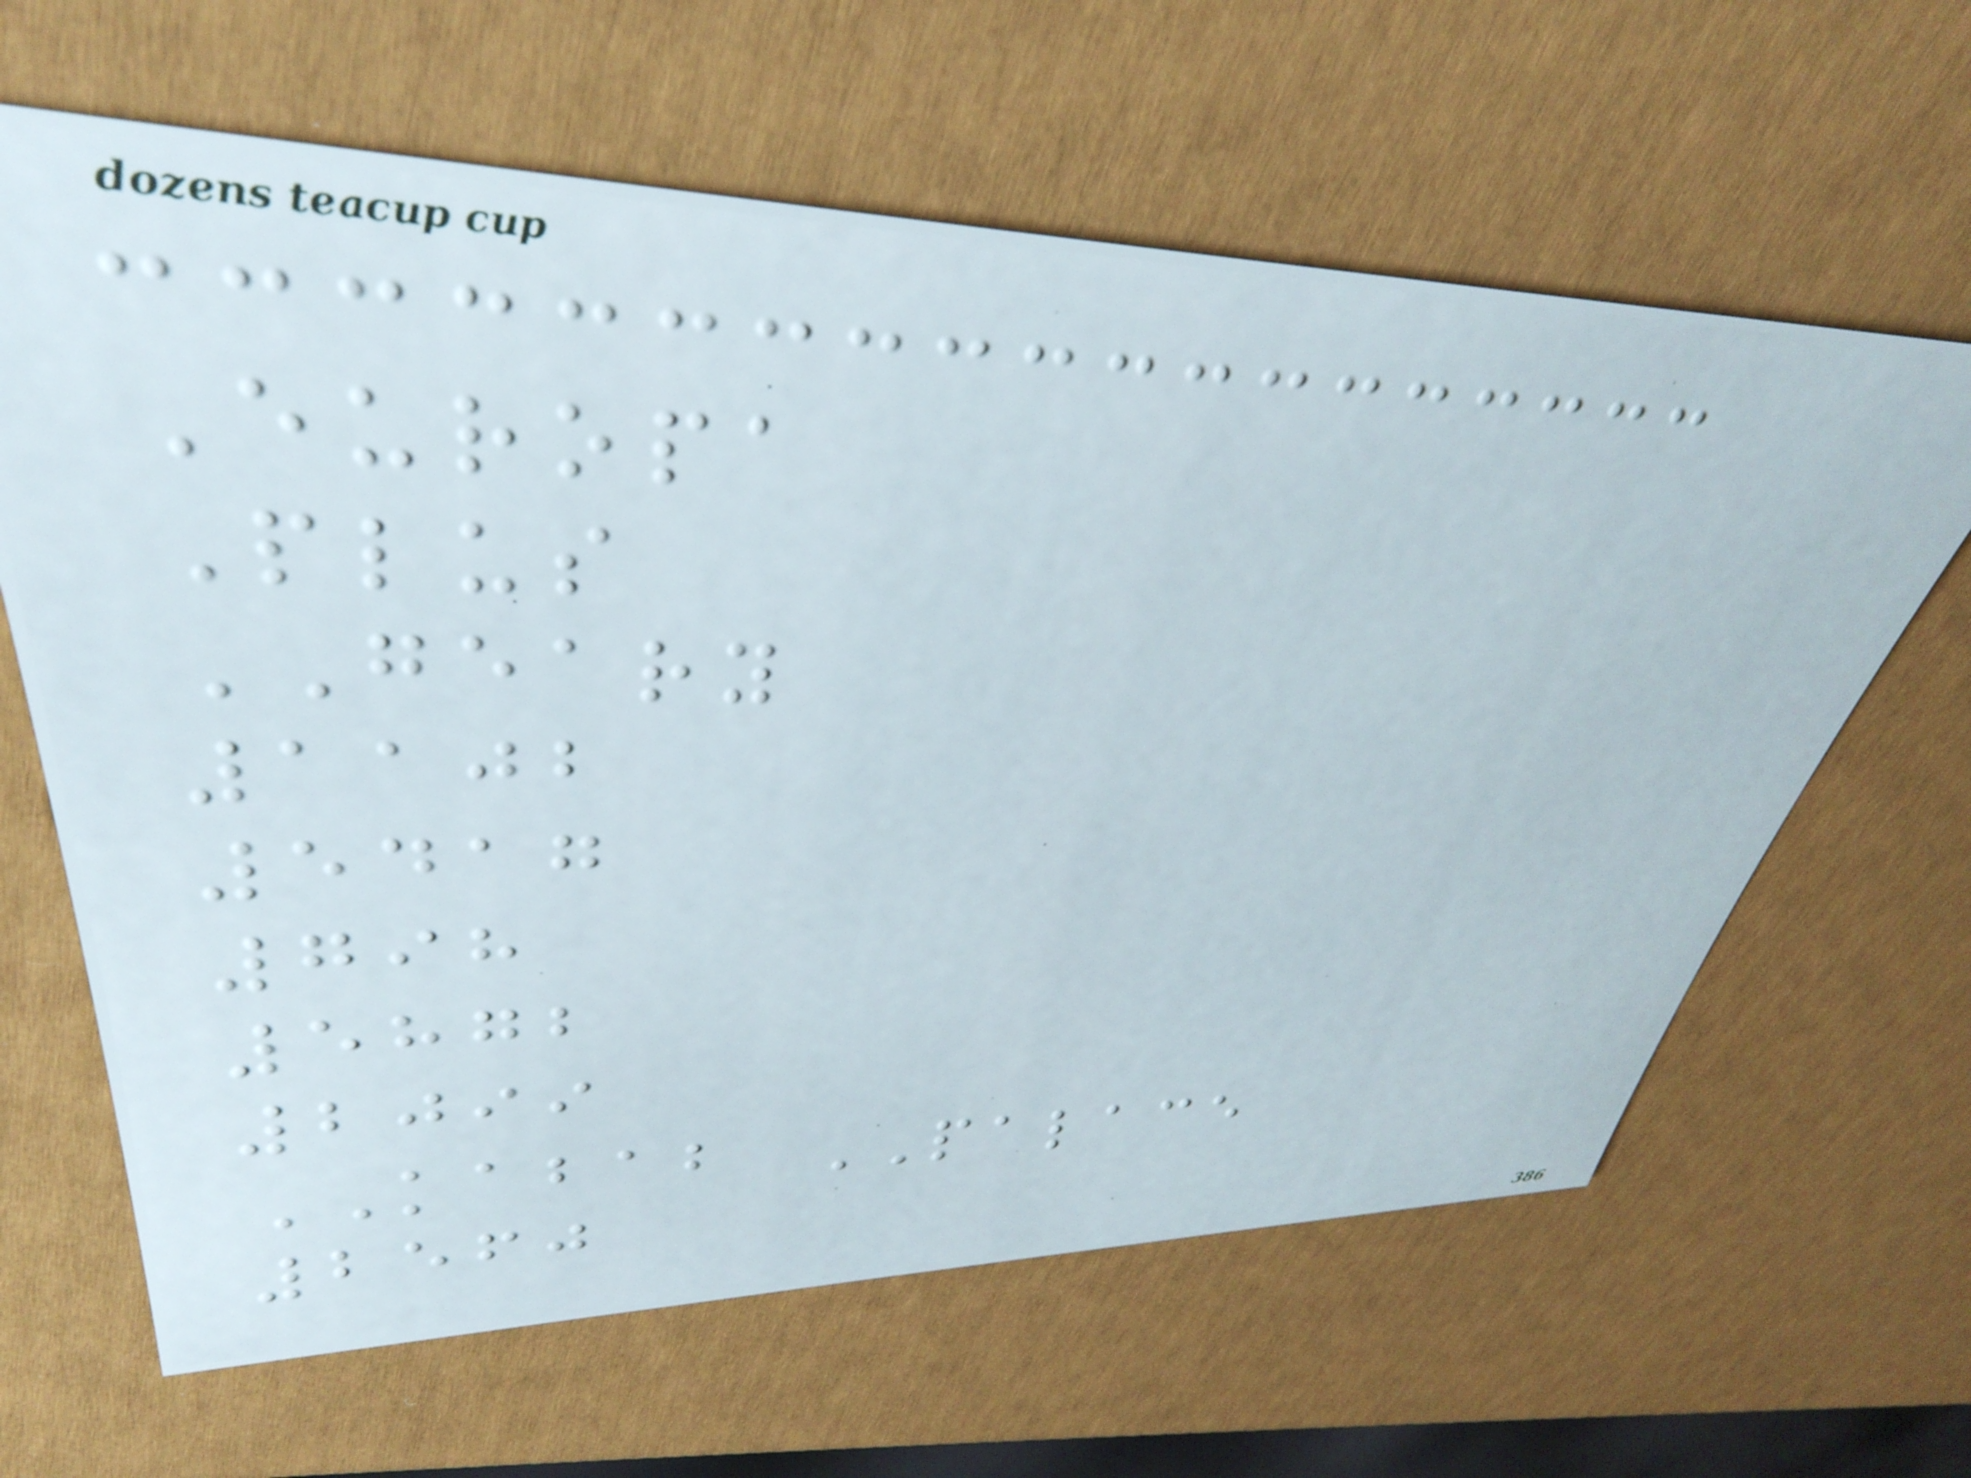Europa
Plus
GEARY
1102
5417
798
5872
2099
KABAB PALACE
2560
